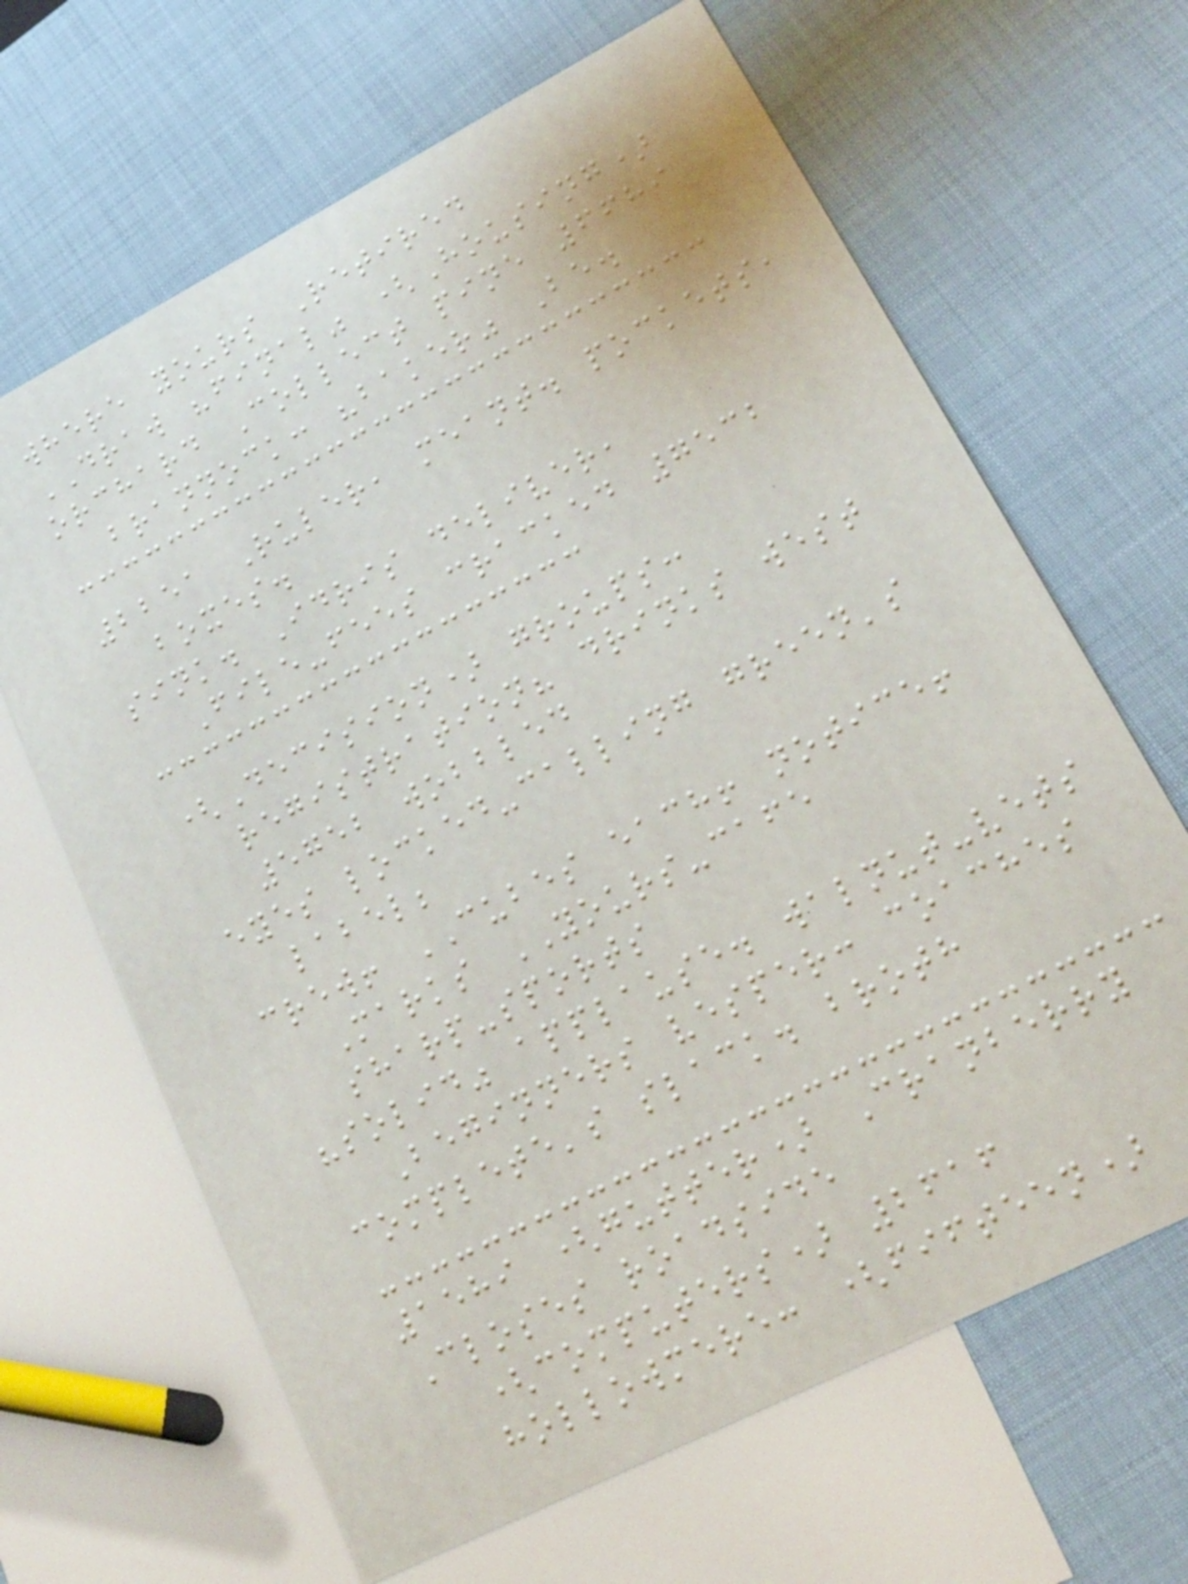where yours Retired
DRAW "final" (Housing)
orchard Collect pine 6689
brannock: "baker" Be.
2251 Ruler, meant. pockets,
boxes.
sink. Idris deliver,
File-fees cracked 7532
(Decision) groups:
registration? drinks west
5752 wobbled
eyes locked-calling green's
label;
crew! CUBES each! notice!
Marks YOURS-cafe
sharp-sports
"solid" applause. walnut-vets
Beginners vesper: coaches
complete's slack. broth
1589 (gutter) Cranberry
Closes roadside
(computers) 2616
hollowmere: (fifteen)
